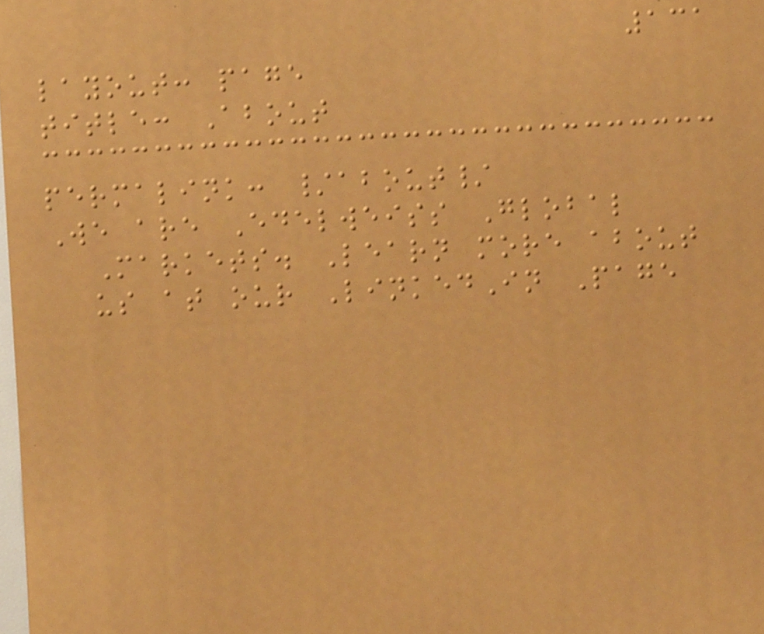131
layout: page
title: About
permalink: /about/
We are Edelweiss Global
Markets. Learn more about
us at our LinkedIn Page
